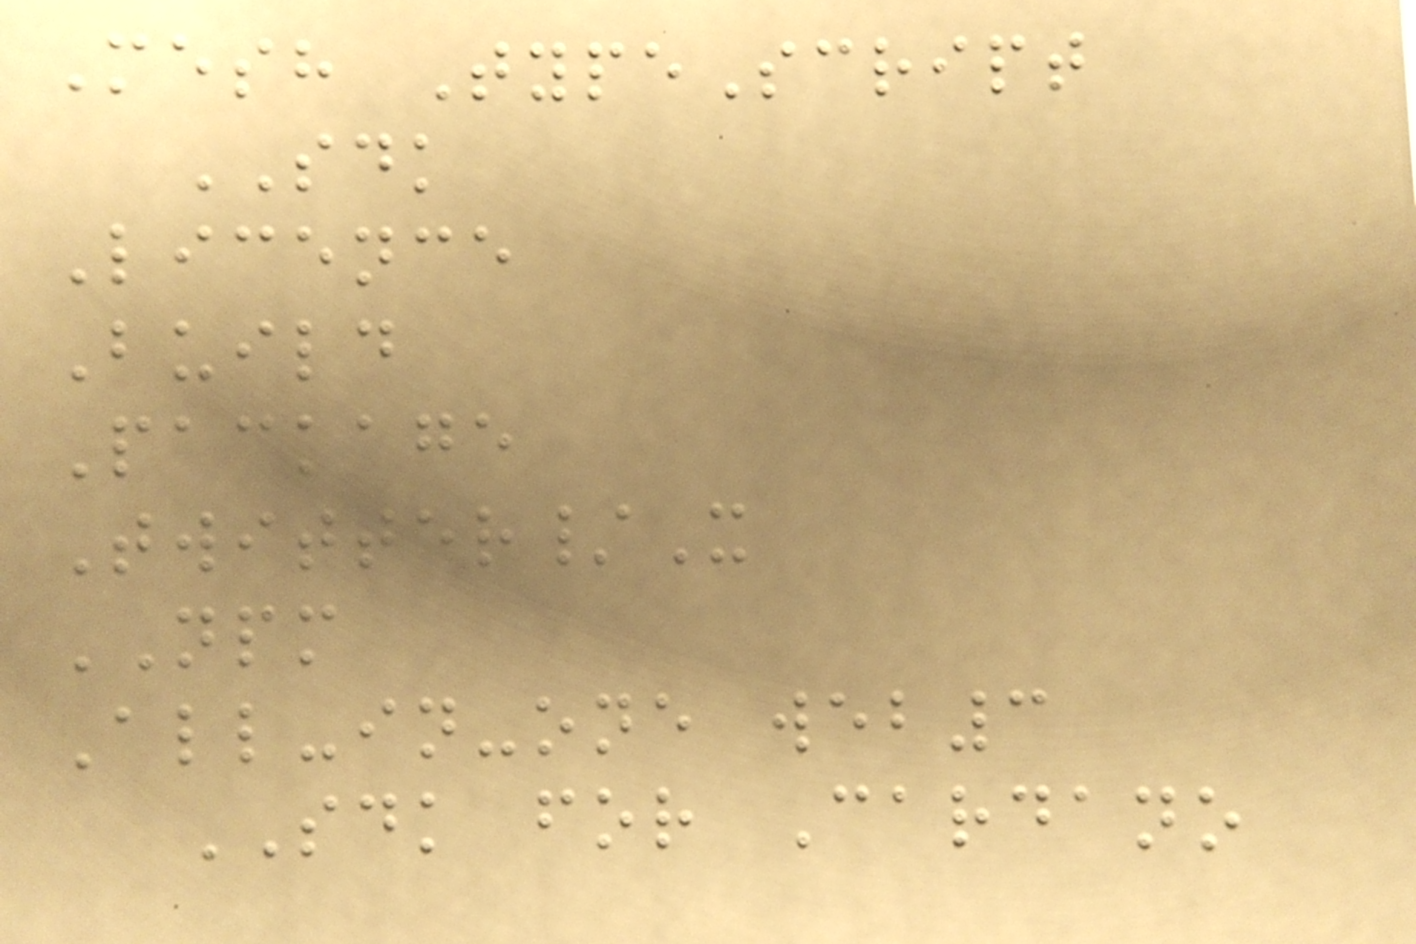Mesh TypeScript
SDK
Licence
Build
Package
Twitter/X
NPM
All-in-one web3
SDK for Cardano
